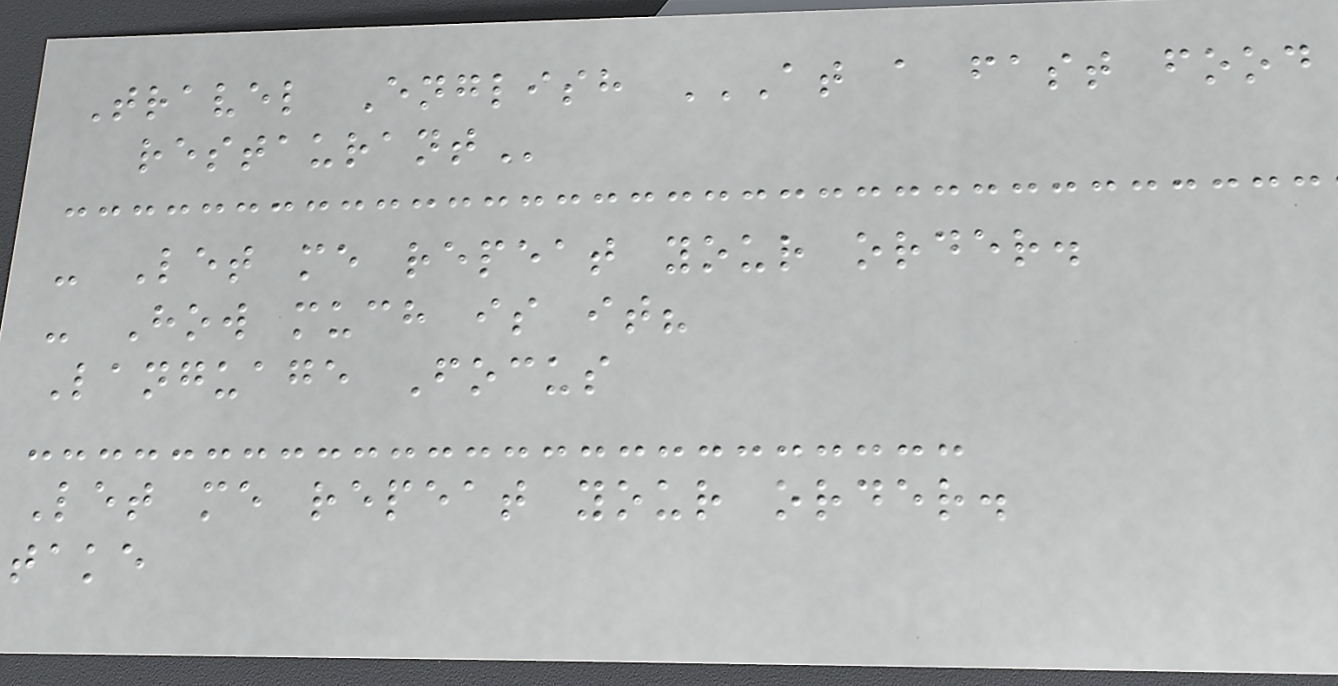Travel English AT A FAST FOOD
RESTAURANT
- Let me repeat your order.
- How much is it?
Language Focus
Let me repeat your order.
take
